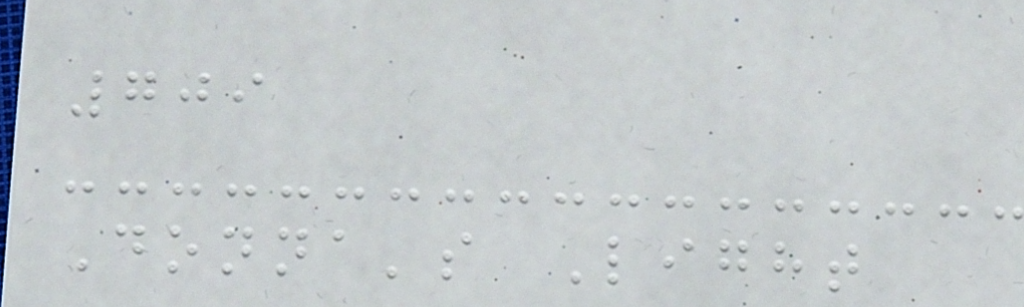709
Donna's Light
